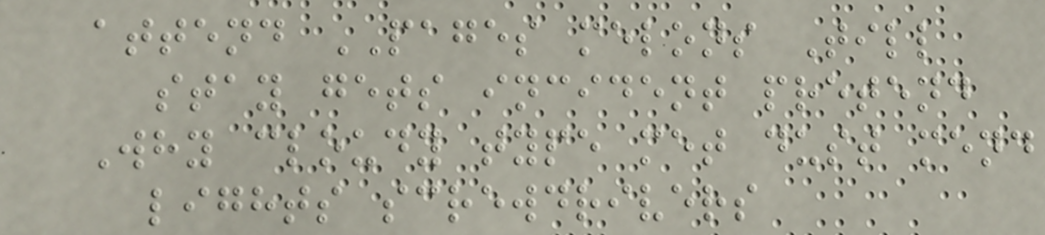attend PAGES melons Till
stay gets incident pretend
Why cloudy type met dust mend
lights screwdrivers
